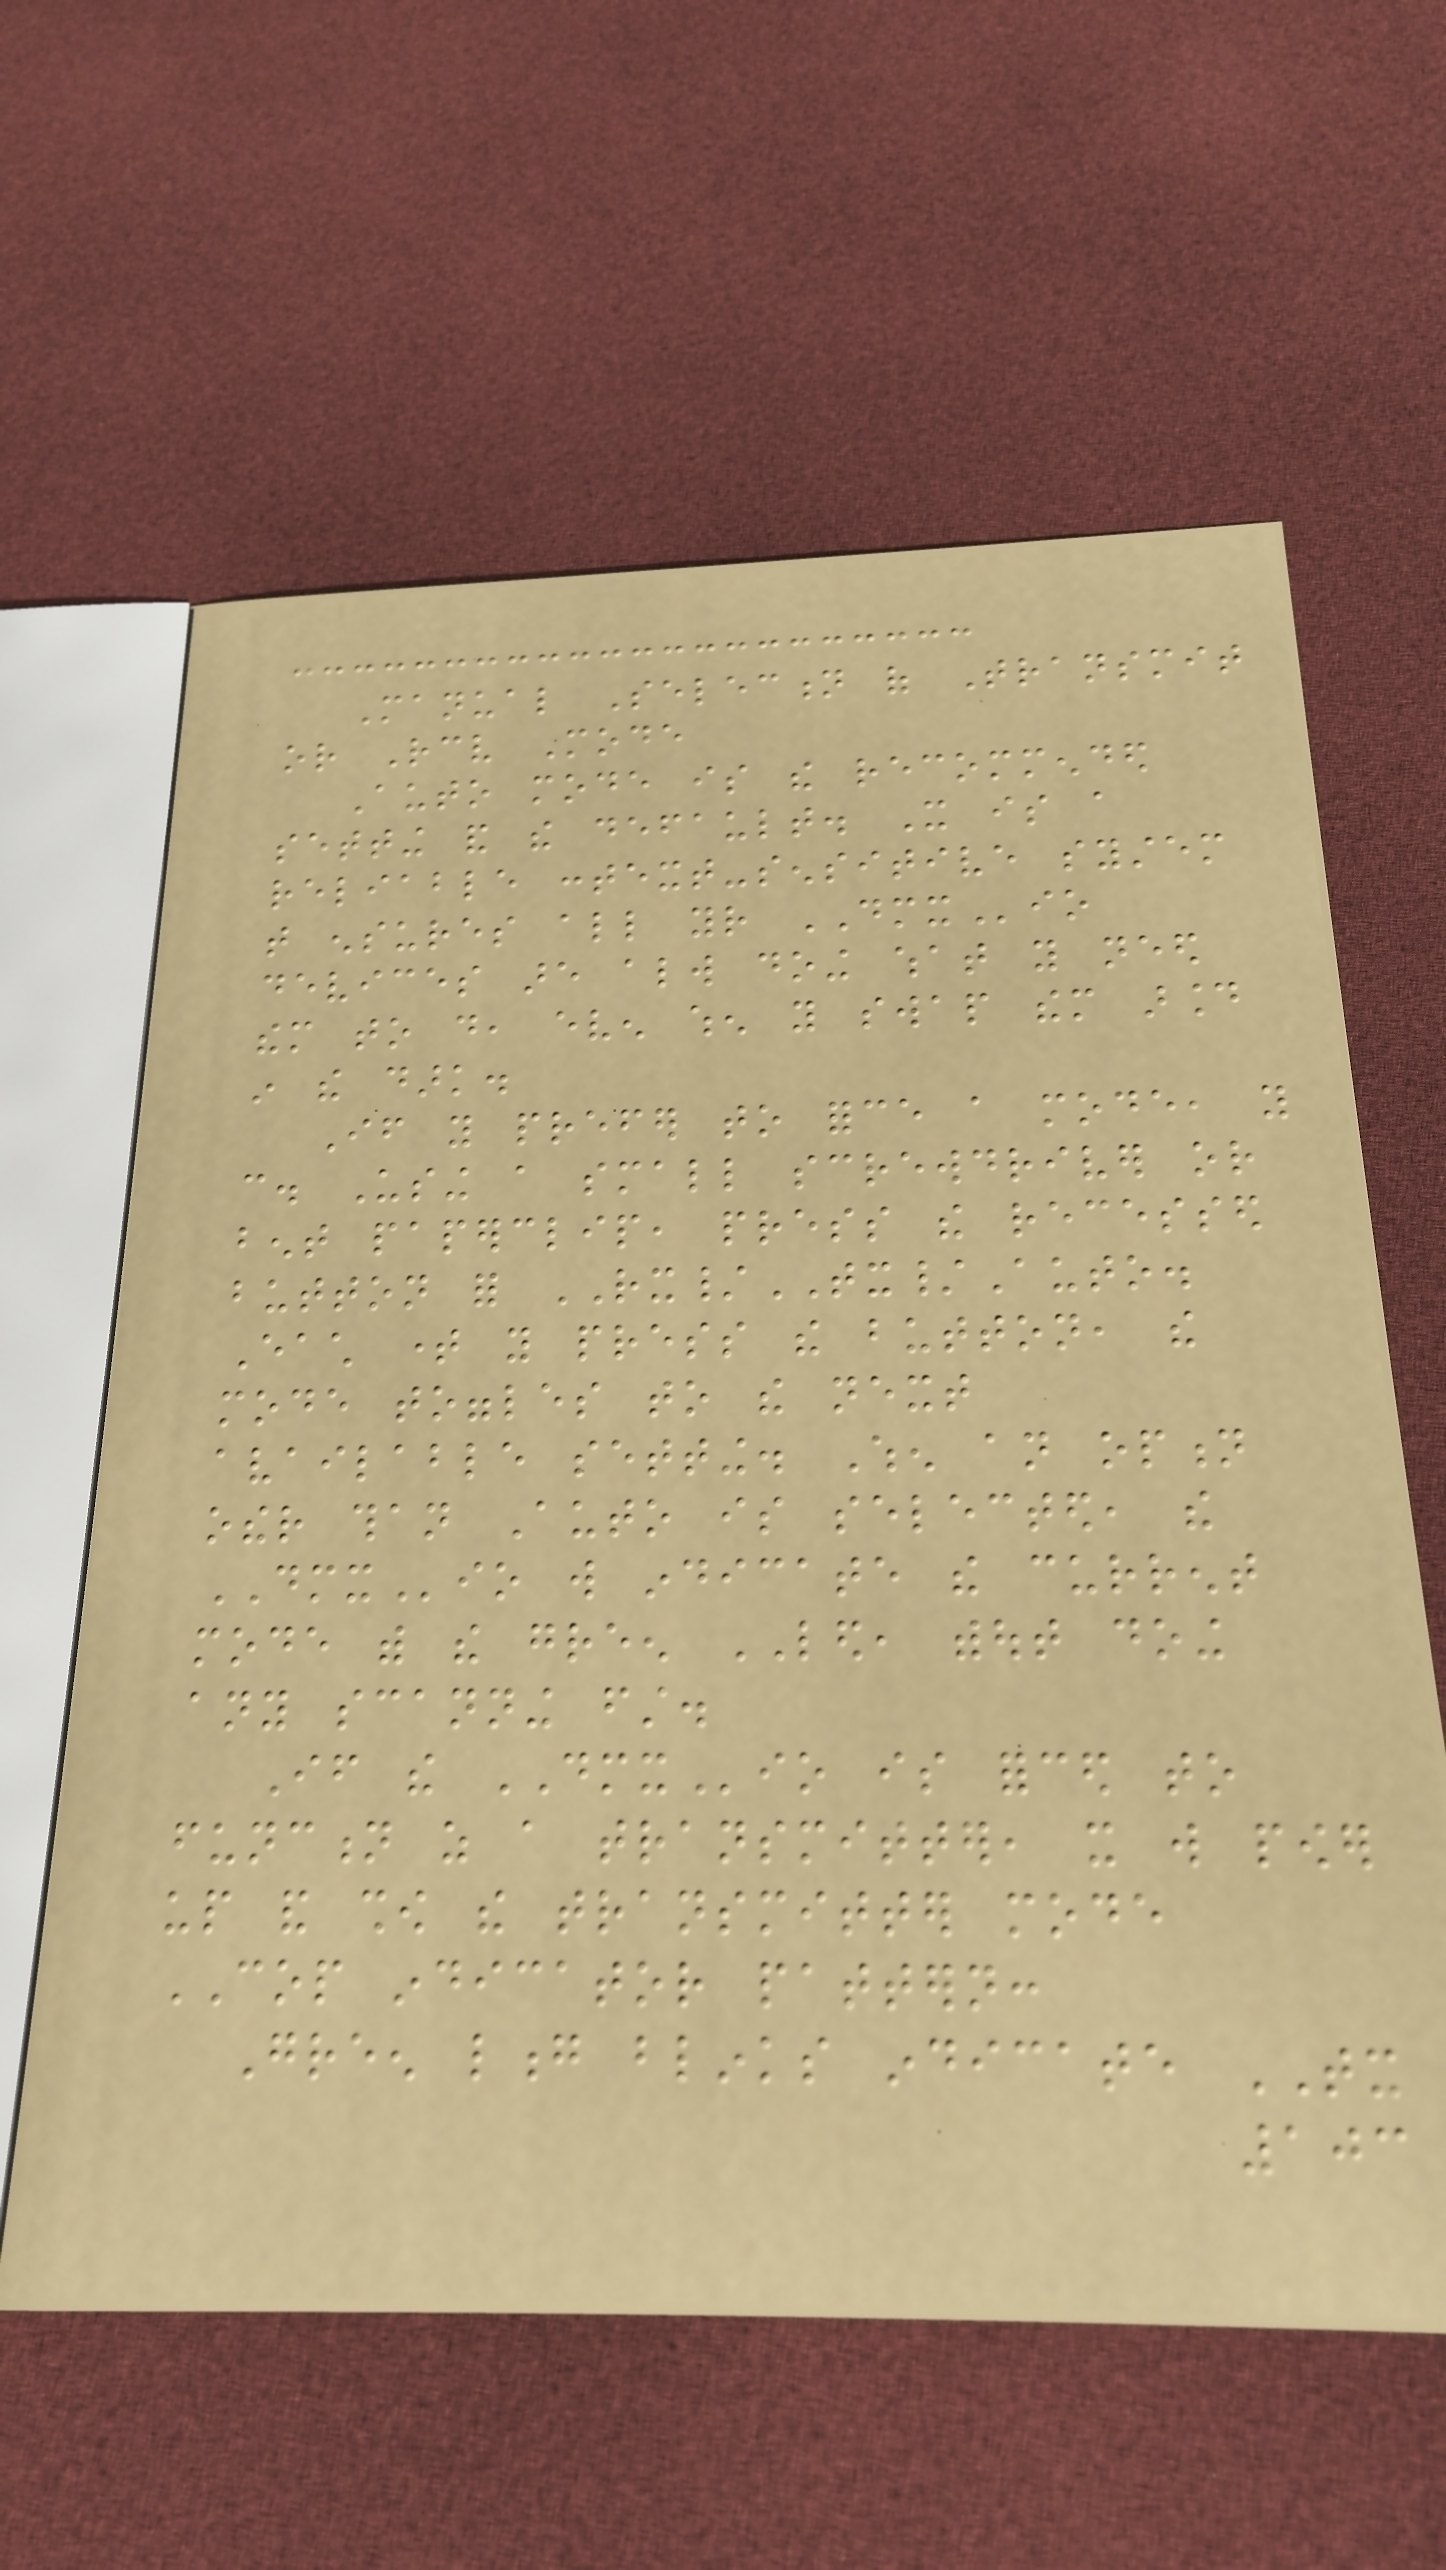Manual Selection of Transmit
or Receive Mode
Auto mode is the recommended
setting and the default. It is a
reliable context-sensitive system
that ensures all your DMXio
devices are always doing what you need
them to do, even when you swap them around
in the dark.
If you prefer to force a mode, you
can. Using a small screwdriver or
bent paperclip, press the recessed
button for RX/TX/Auto.
Each time you press the button, the
mode toggles to the next
available setting. When an option
other than Auto is selected, the
DMXio will indicate the current
mode with the green LED, without doing
any scanning first.
If the DMXio is forced to
function as a transmitter, it will power
up and show the transmitter mode
COP indicator pattern:
Green long blinks indicate TX
103
